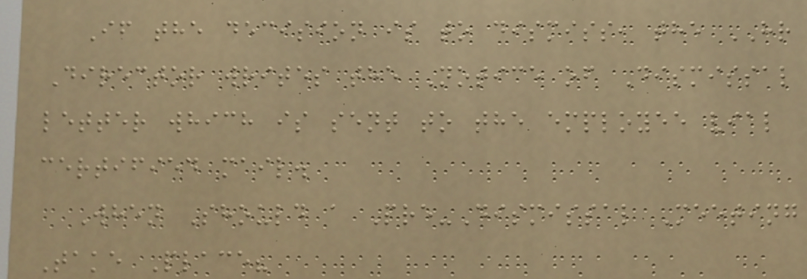If the decision is to dismiss, the HR
Director writes the Notice of Dismissal
letter which is sent to the employee vial
certified mail.
When Should a Pre-Dismissal Meeting
Take Place?
